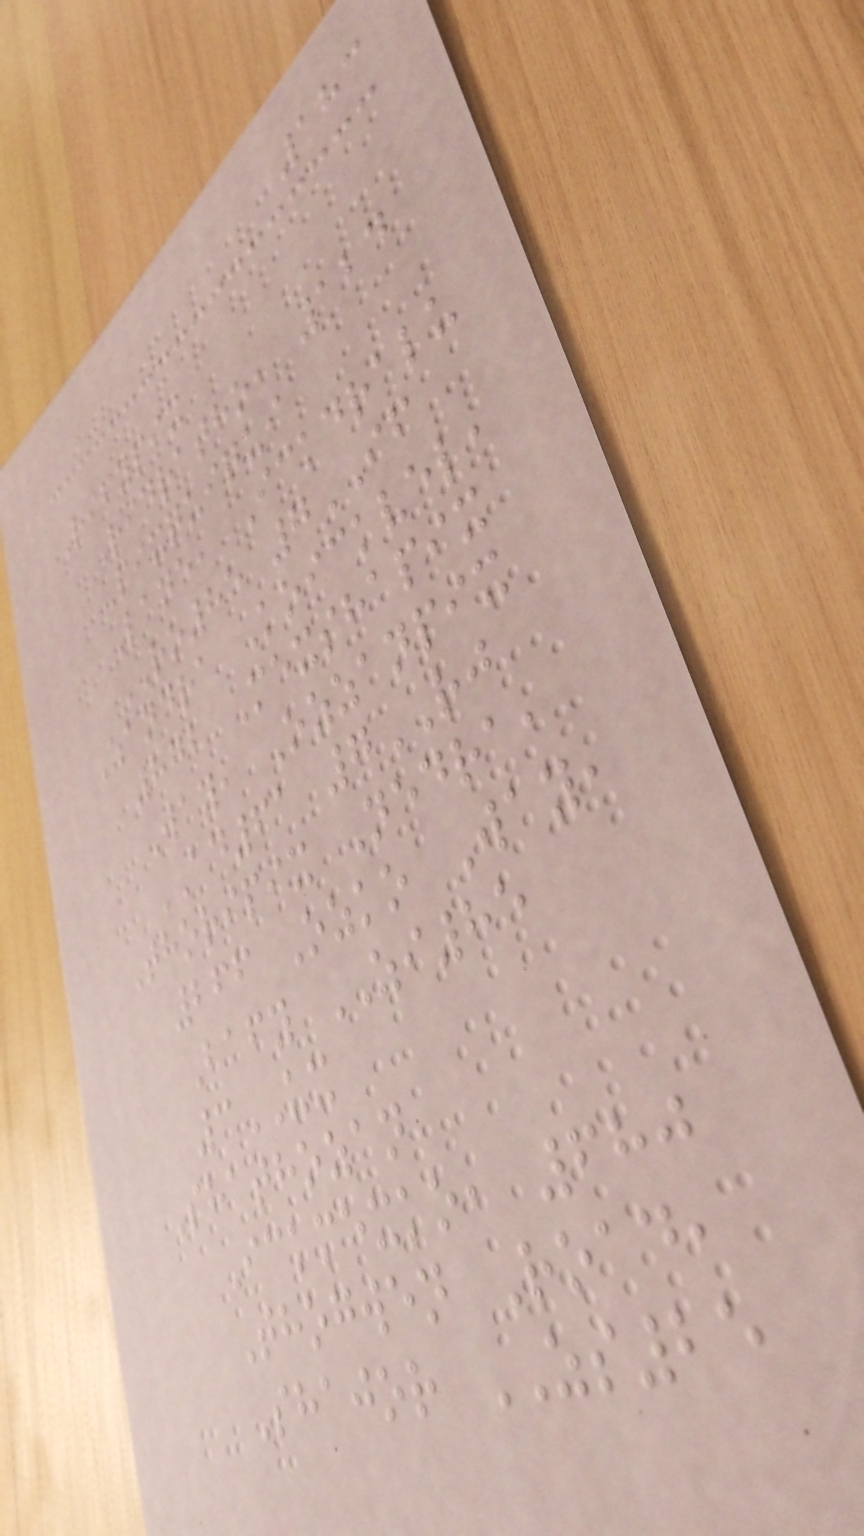183
Rifypix
Ridratho, 124
Pixquiqui
Lane, Ickdralu
RO85 7IF
Zandra Koickvel,
872 Mexshapix
Way, Ozzanpix
AD61 7RJ
Thoripix Nedra,
266 Ozko Way,
Bafy ZI85
3UX
Shathozan
Ickmexko, 680
Thogwen Road,
Shajor ZS25
